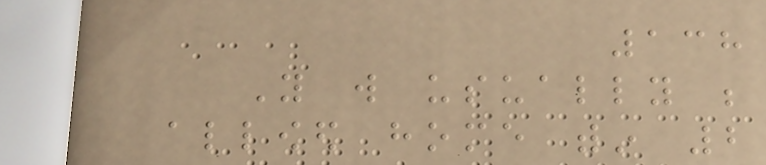138
You will usually be
allowed home within 2
